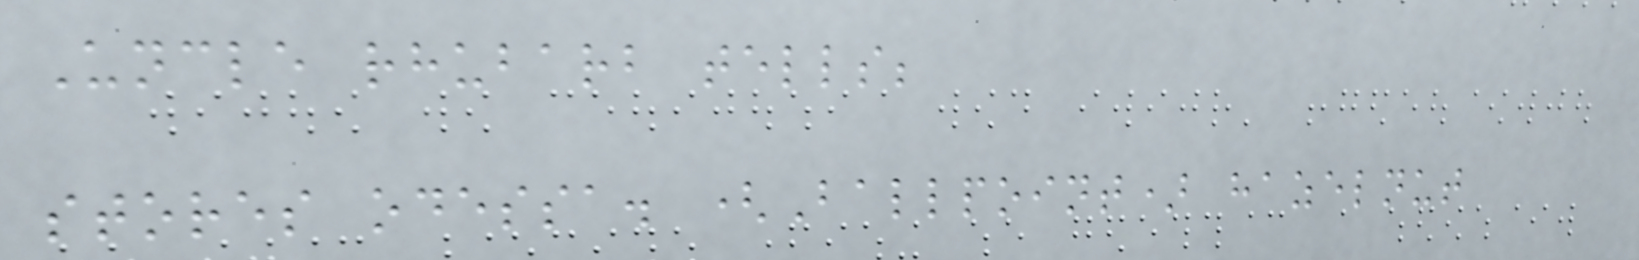Uncle rhubarb tells;
stores odessa. (Ballpoint) hazelnut
